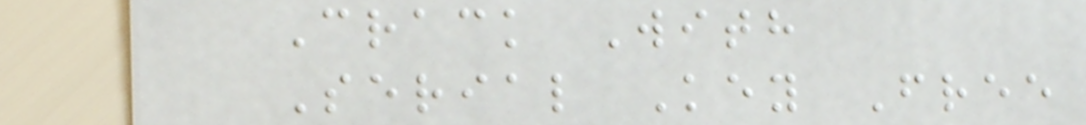Crack With
Serial Key Free
